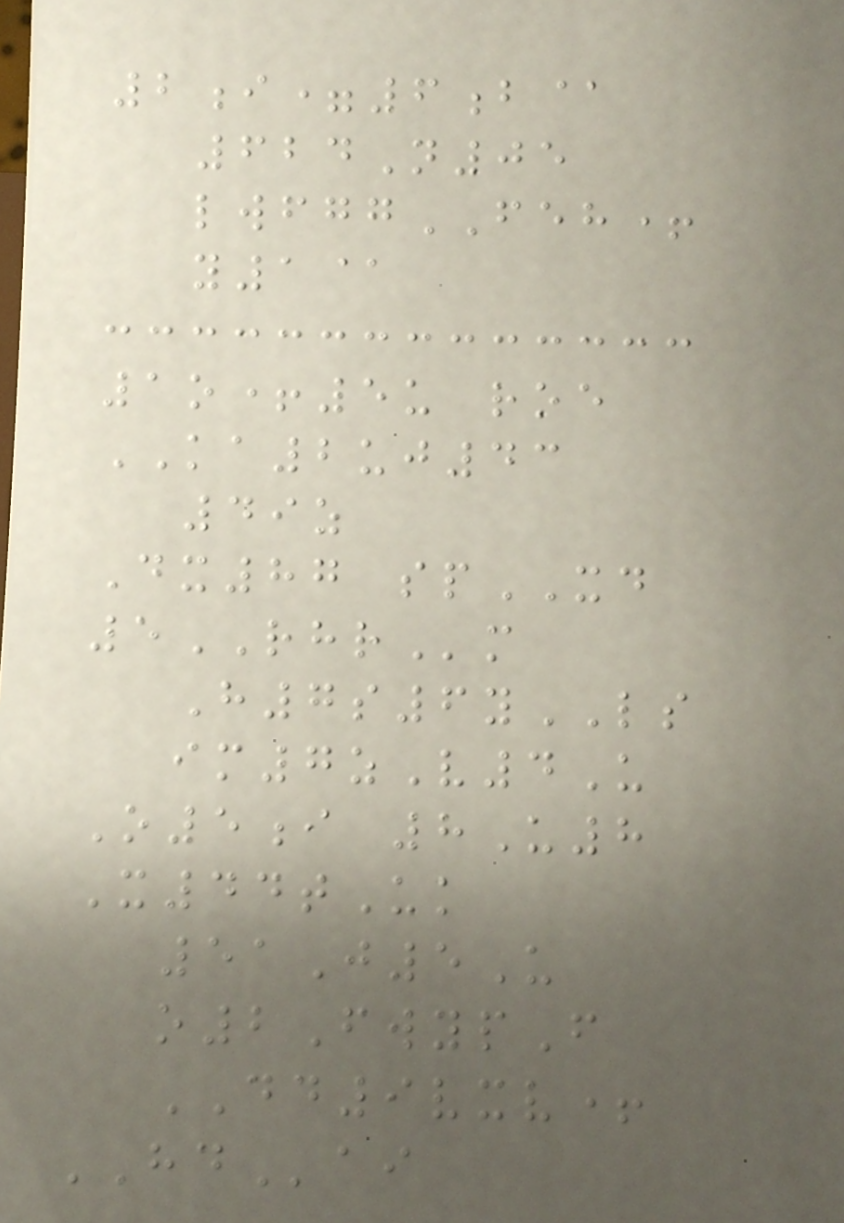2i=6b@
624N05
lwfggFEH+
y1@
1o+5u roe
KA2uj43
49z
Dx87 spXD
5RHRm
H7s6yLS
im7zV4U
O5i 8U8
X44tUk
51J5U
o2FwypF
DD9vxv+
HDai
